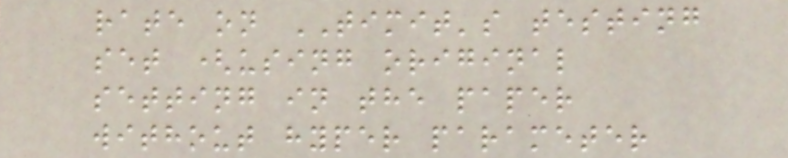rate on TIMIT's testing
set (using original
setting in the paper
without hyper parameter
